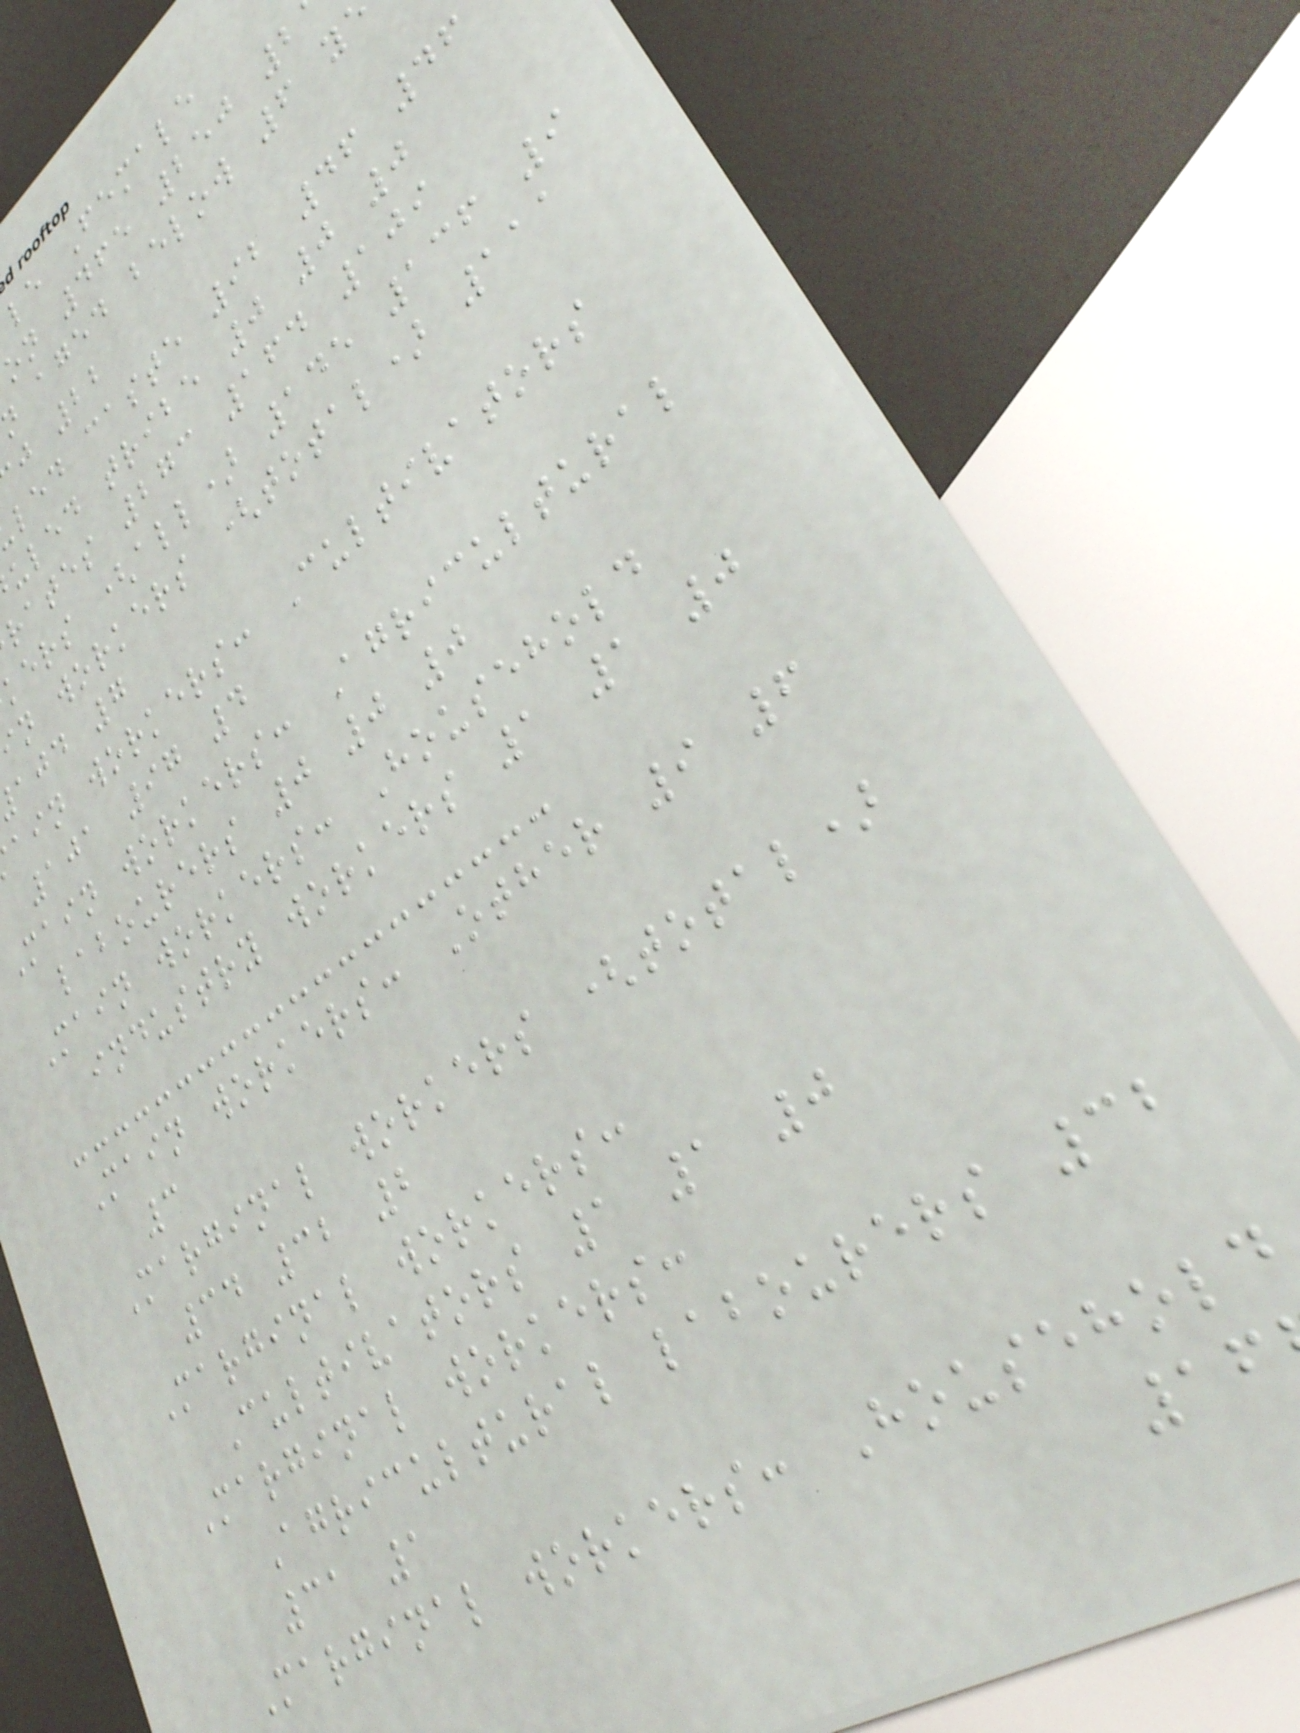le Female
on 465 250 2
aged below 6 y
j 22
led caste 92 46 46
uled tribe 0 0 0
rates 273 164 109
kers (all) 145 136 9
n workers (total) 111
ajd 7
ain workers: Cultivators
101 97 4
Main workers: Agricultural
labourers 0 0 0
Main workers: Household
industry workers 1 1 0
Main workers: Other 9 6
3
Marginal workers (total)
34 32 2
Marginal workers:
Cultivators 1 1 0
Marginal workers:
Agricultural labourers 32
31 1
Marginal workers: Household
